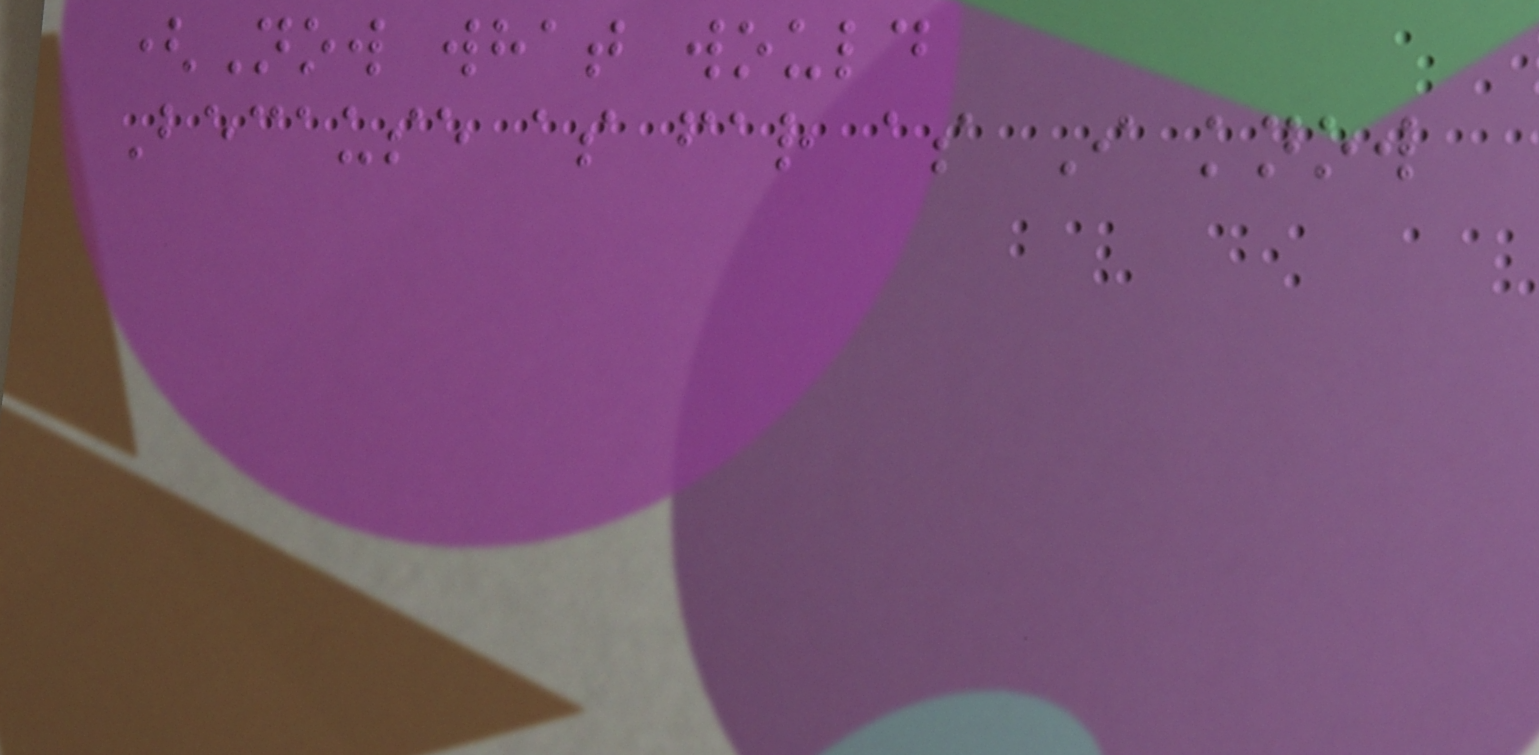(Now what would
Because as far as I know
